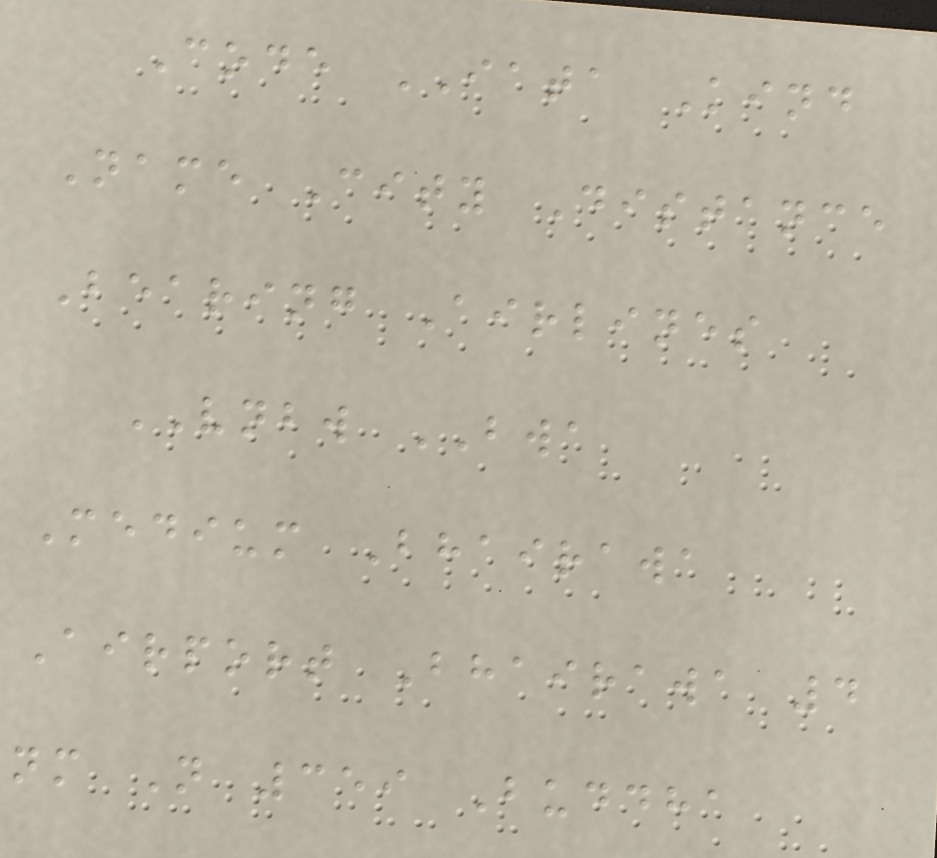Code IATA Kind
Name City Distance
Bearing Airlines
VNBW BWA
Medium Bhairawa
Airport Bhairawa 4
nm N 359 Buddha
